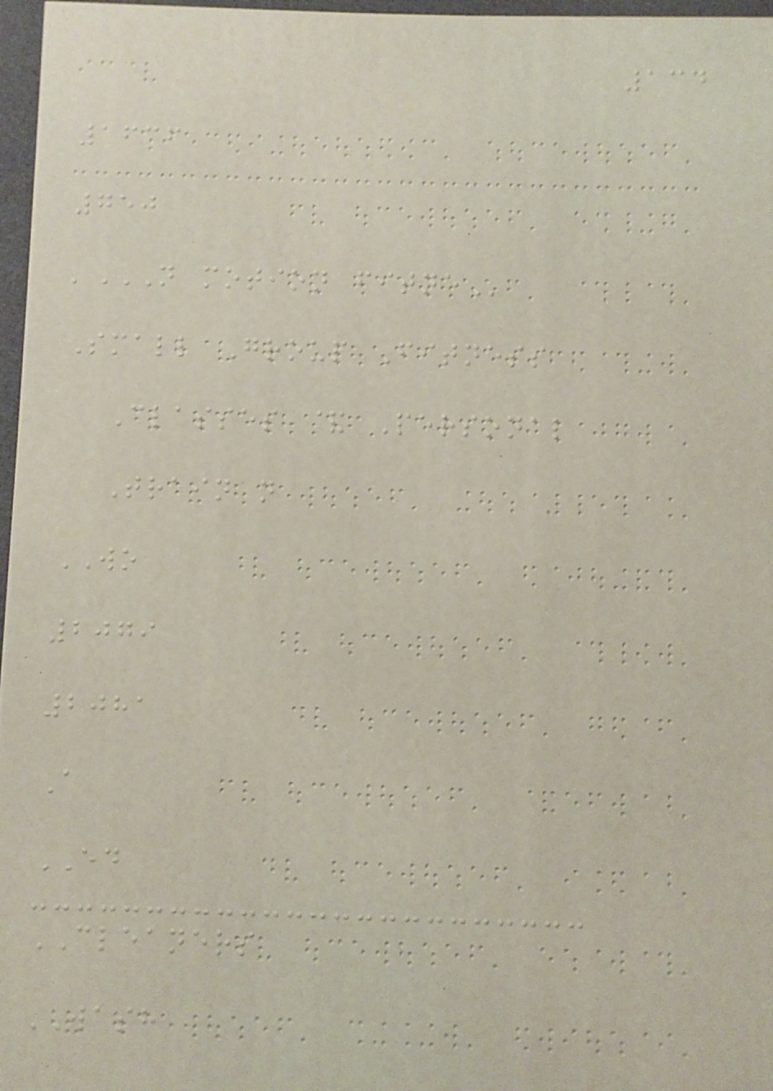134
1636
750
'N MOTION FITNE
Small Group Fitness
Classes & Personal
Train n
WO
2079
2081
A
ED
CLEANERS
WASH
